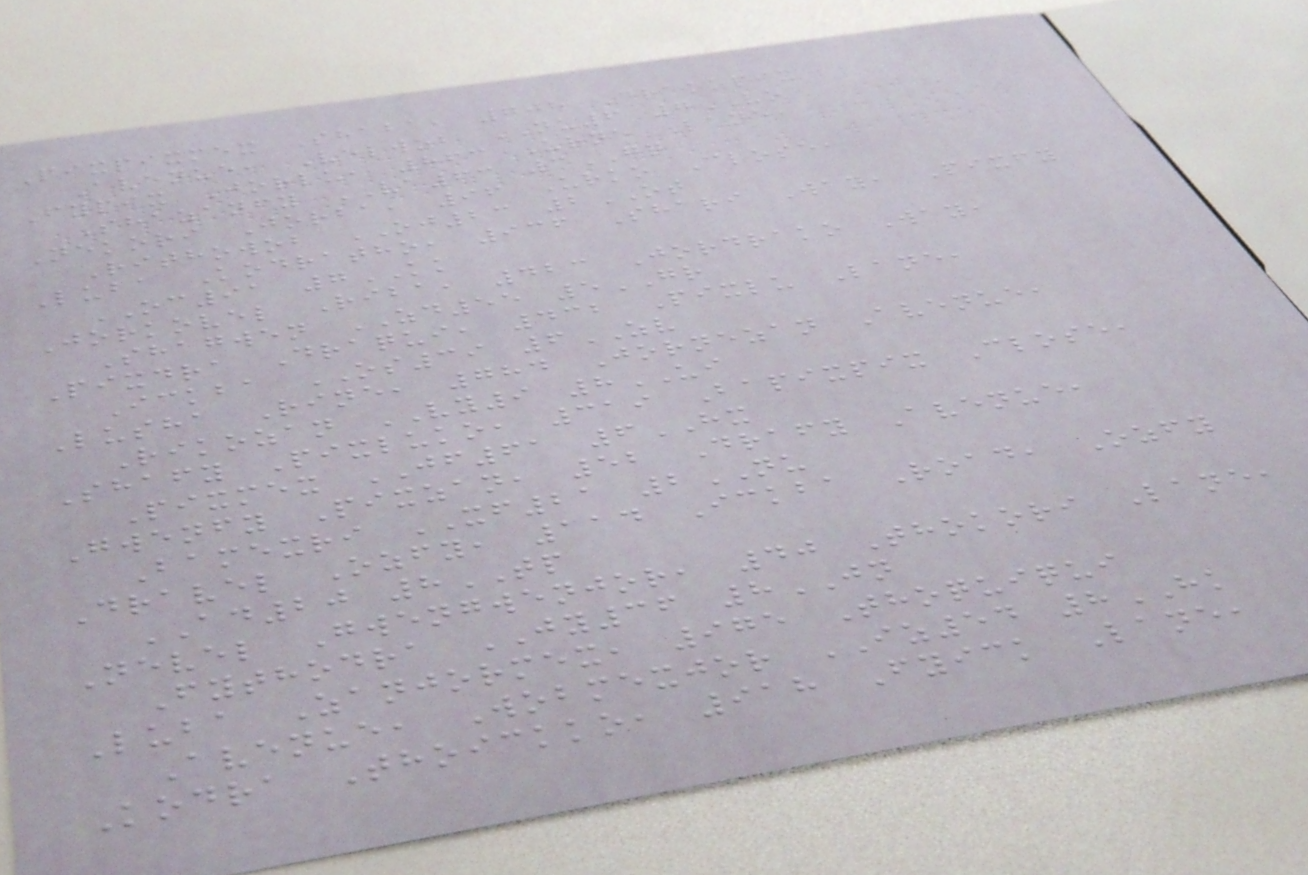Pixpixmex Shaba, 708 Draozpix
Avenue, Velwob NU6 7VO
Fypix Jorlu, 863 Urne Lane,
Shazanfy VA63 3GQ
Nekori Jorba, 96 Urko Close,
Rithowob OJ23 2OT
Luba Kodratho, 936 Shari Way, Pixfy
OC91 7KK
Jorkovel Riba, 423 Jordrako Way,
Shagwen ZD55 5GR
Pixdra Draqui, 432 Pixlu Lane,
Ickba OS39 6ZV
Lusha Rine, 784 Jornezan Avenue,
Rikozan VY9 8UI
Shafy Pixluko, 319 Bapixpix Close,
Pixmex JF61 6HX
Gwenfy Pixzan, 52 Drafy Avenue,
Bamexri XF21 2NU
Dravel Ozfy, 114 Ickba Road, Ozfy
AD20 8TP
Nevel Gwengwenjor, 40 Thokori Lane,
Fythodra JY36 8JN
Luba Zanjormex, 975 Thoquiqui
Avenue, Wobmexjor IZ54 8HK
Kodra Thoickko, 918 Fyick Lane,
